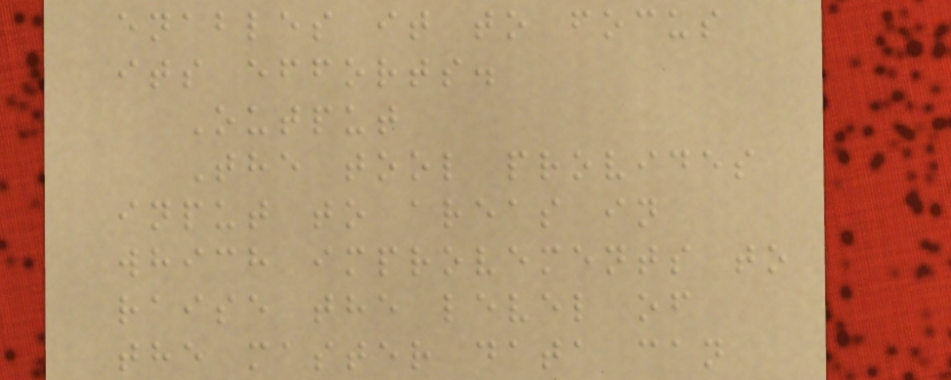enables it to focus
its efforts.
Output
The tool provides
input to areas in
which improvements to
raise the level of
the master data can
